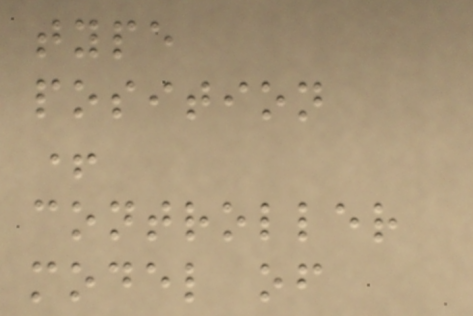type
position
+
controller
model of
